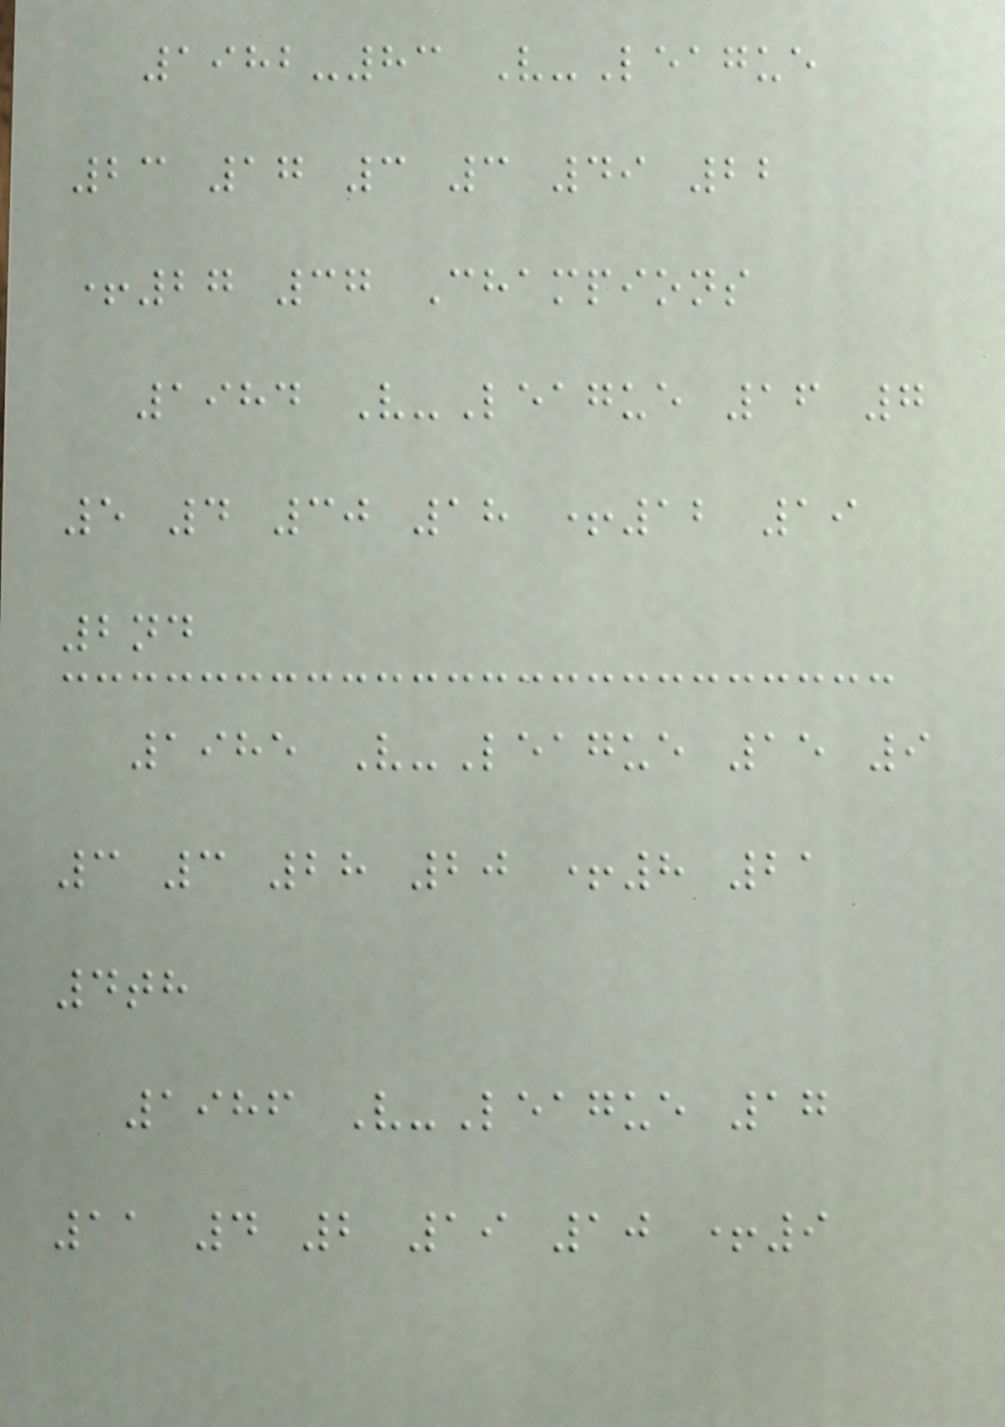1982-83 V-League
23 17 3 3 49 22
+27 37 Champions
1984 V-League 16 7
5 4 30 18 +12 19
2nd
1985 V-League 15 9
3 3 28 20 +8 21
4th
1986 V-League 17
11 4 2 19 10 +9
